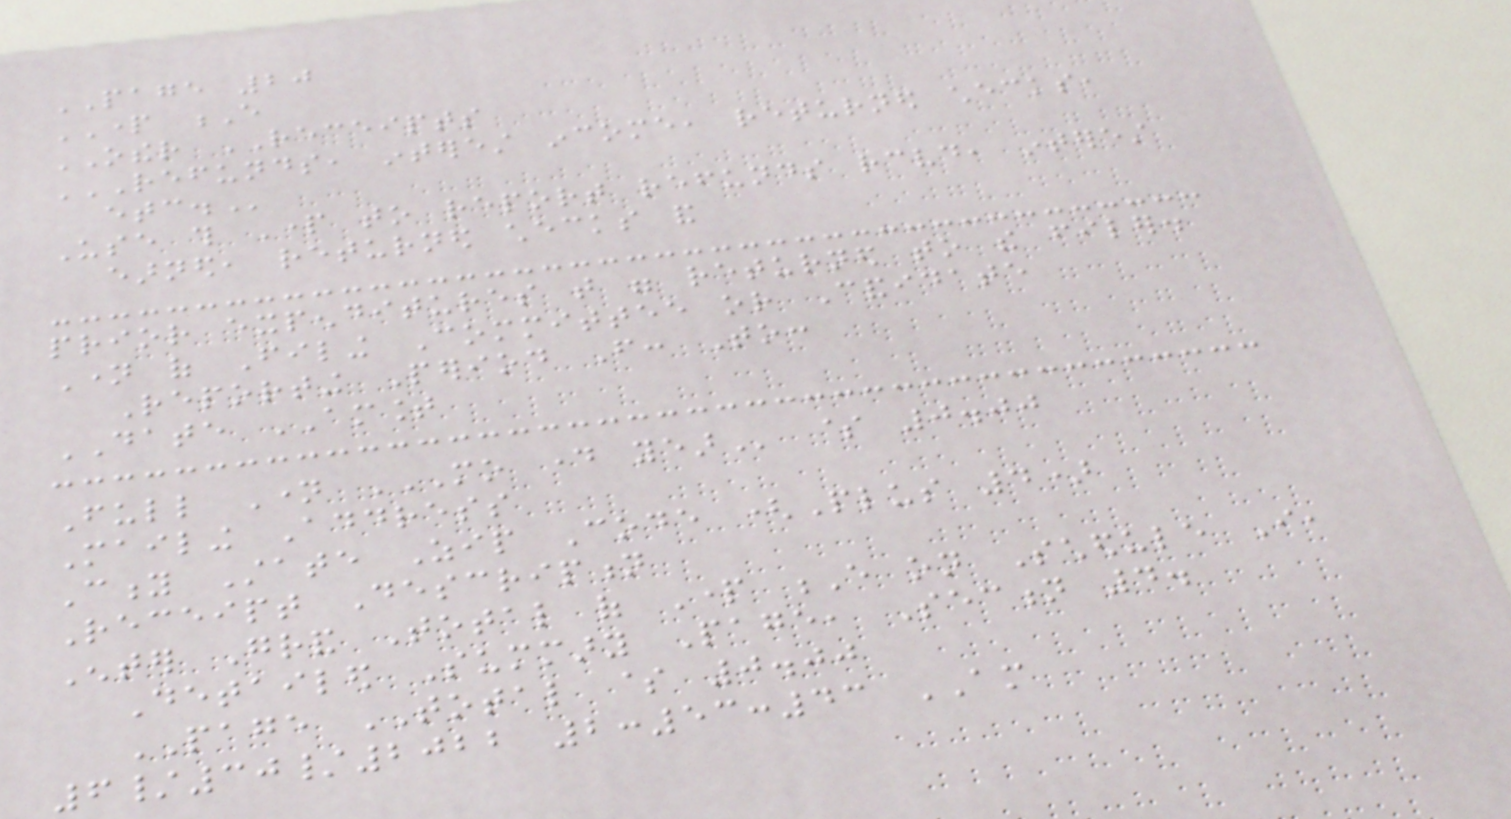PAGE 20
PART E
OTHER RECEIPTS
REFUNDS, INTEREST INCOME, RETURNED CHECKS,
ETC.
Use this Part to report refunds received, interest
earned, returned checks and
prior expenditures that were returned to the filer.
Name of Filing Committee or Candidate
Reporting Period From: To:
DATE AMOUNT
Full Name MO DAY YEAR $ 0.00
Mailing Address
City State Zip Code (Plus 4)
Receipt Description
Enter Grand Total of Part E on Schedule I,
Detailed Summary Page, Section 4.
PAGE TOTAL $ 0.00
6/30/2022 2:53:43 AM
